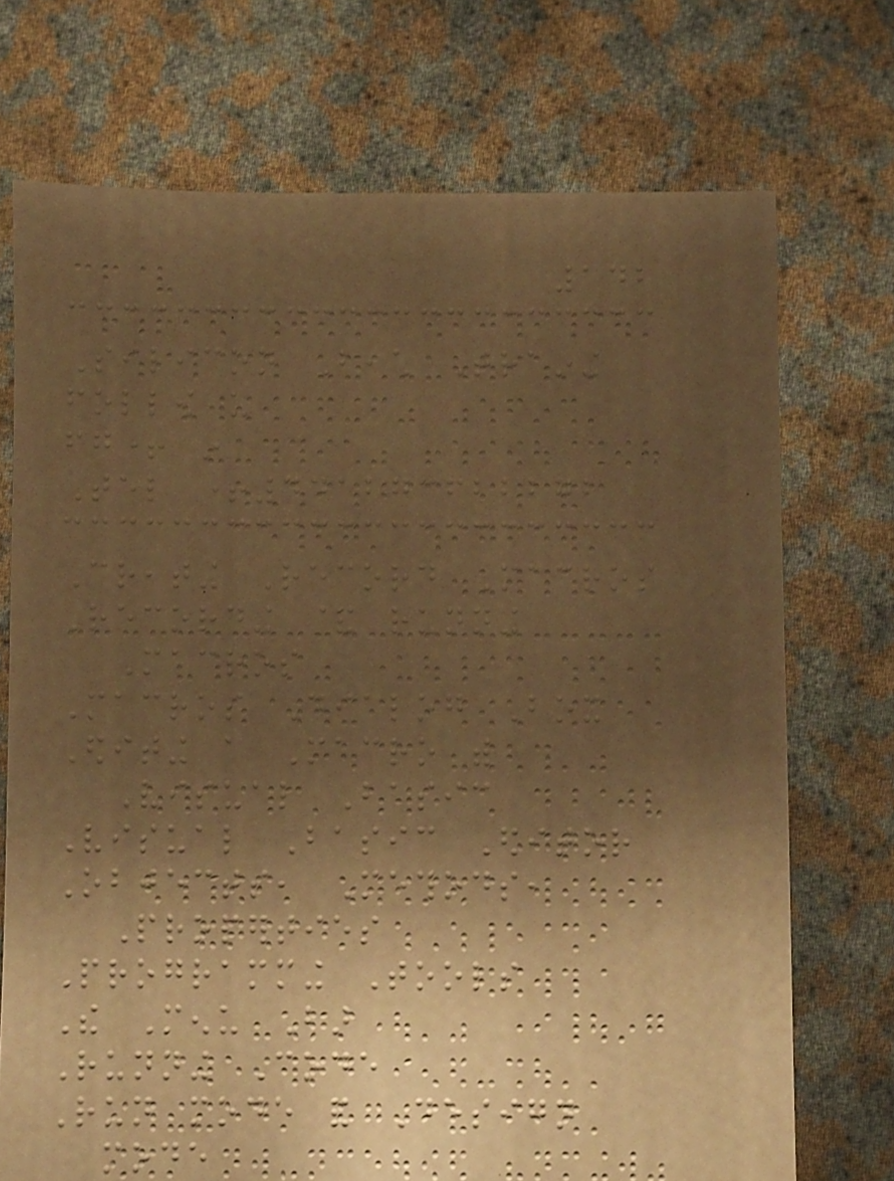142
Silicon Beach Training
follow us
fg+ in
Tel +441273622272
Creating Record Macros
Recording & running
Macros
Macros Dialog Box
Editing a Macro with
Visual Basic
Visual Basic Editor
Objects, Methods,
Properties
Programming Tools
The Menu Bar
Running Code
Run mode and Design
mode
